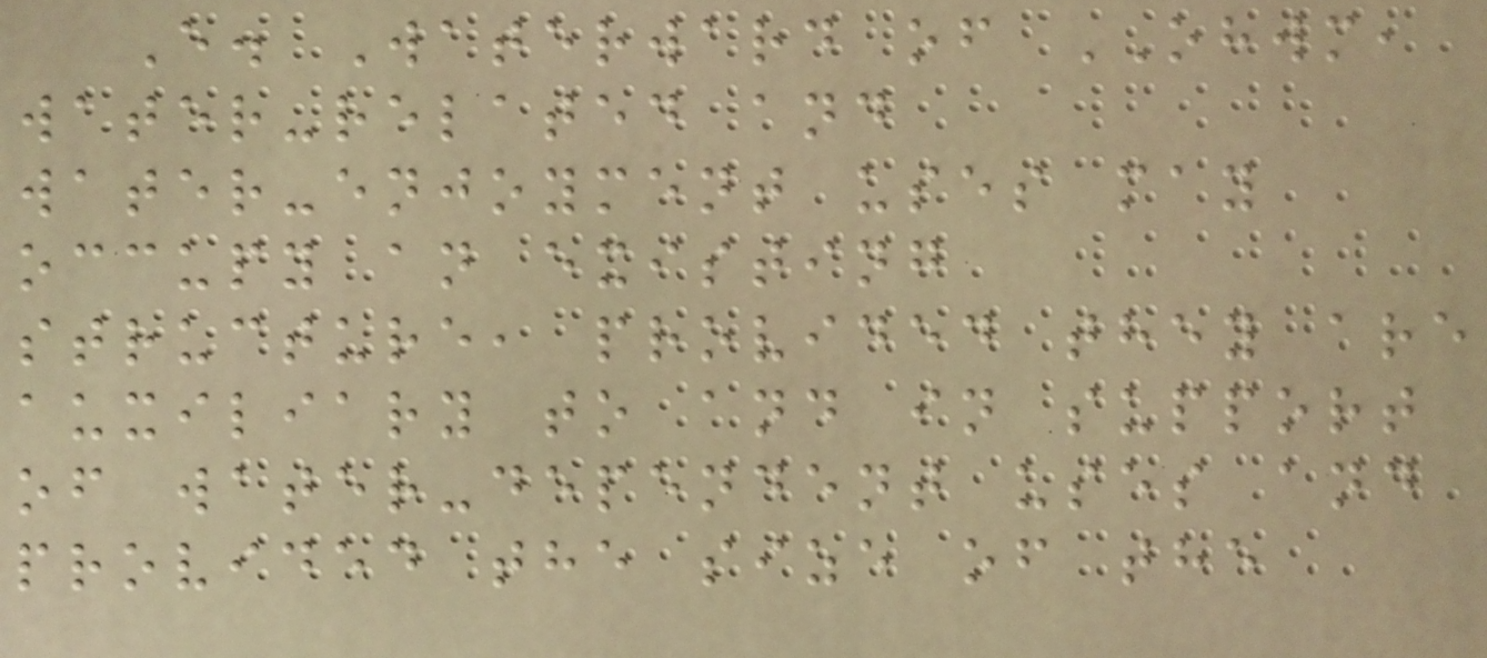E. Waterward of OHWM,
water-related and
water-enjoyment uses may
occupy an existing
structure, provided they are
auxiliary to and in support
of water-dependent uses and
provided the size of the
